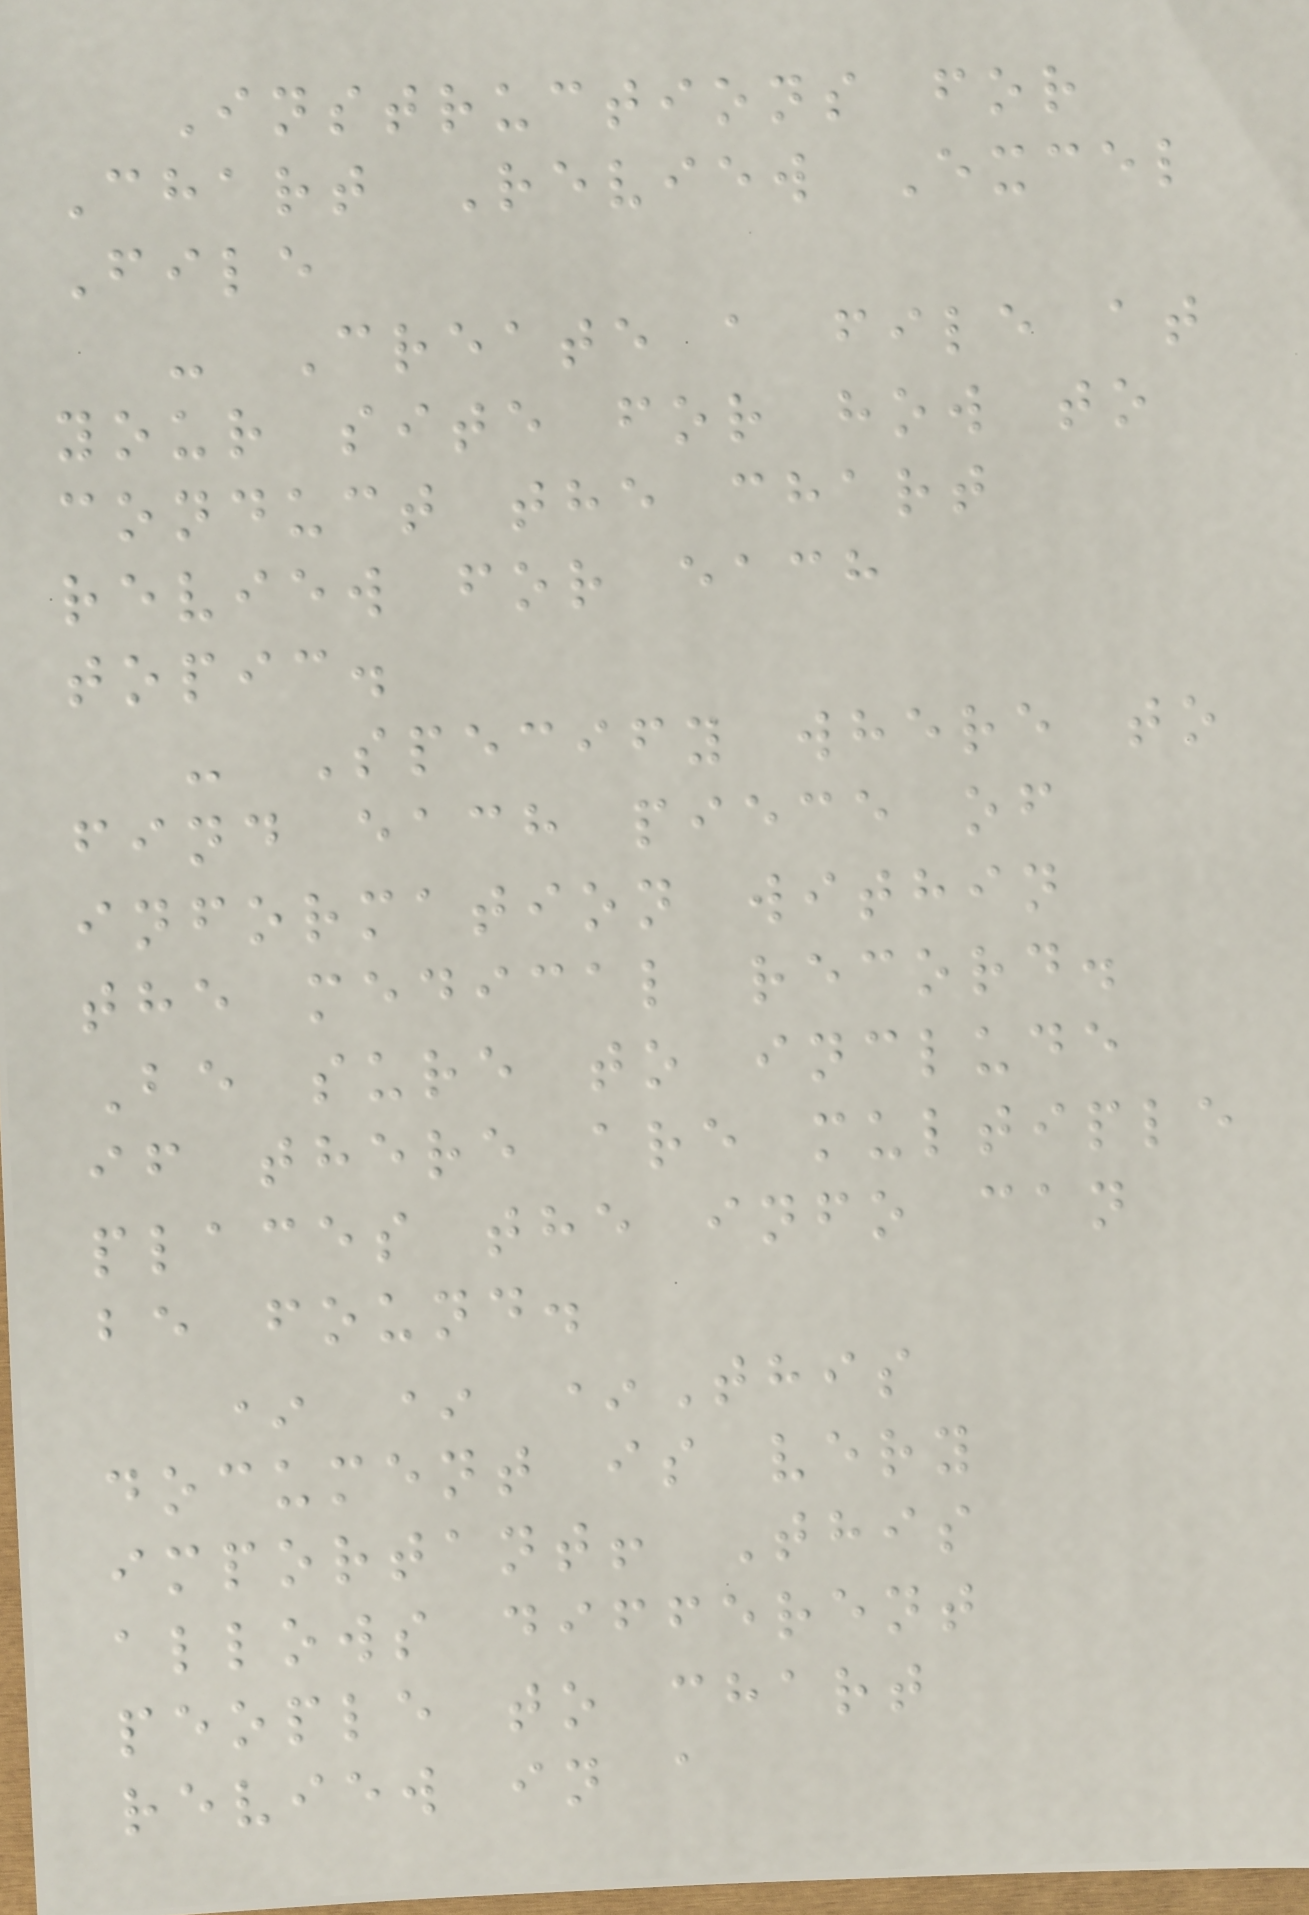Instructions for
Chart Review Excel
File
- Create a file at
your site for how to
conduct the chart
review for each
topic.
- Specify where to
find each piece of
information within
the medical record.
Be sure to include
if there are multiple
places the info can
be found.
* * *This
document is very
important! This
allows different
people to chart
review in a
